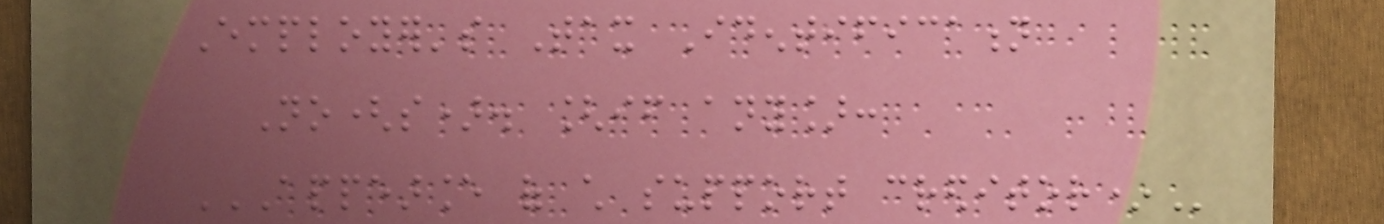Employer's Tax Identification
No(s). [if any]:
APPEARANCE OF CHILD SUPPORT CREDITOR*
